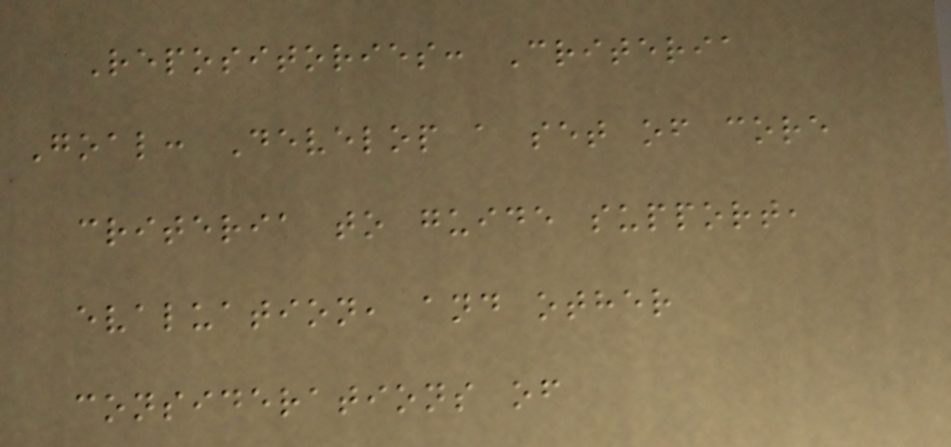Repositories: Criteria
Goal: Develop a set of core
criteria to guide support,
evaluation, and other
considerations of
